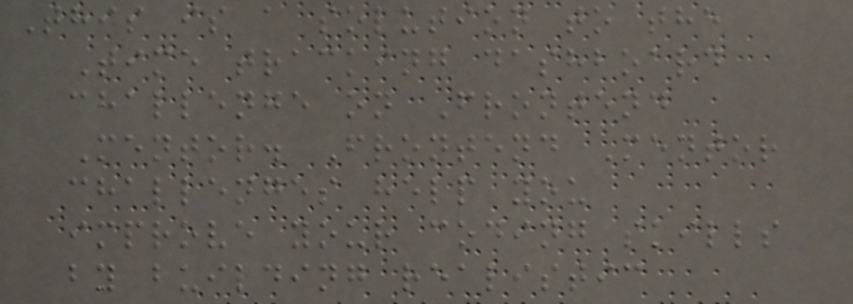This is a solution to the
Time tracking dashboard
challenge on Frontend
Mentor. Frontend Mentor
challenges help you
improve your coding skills
by building realistic
